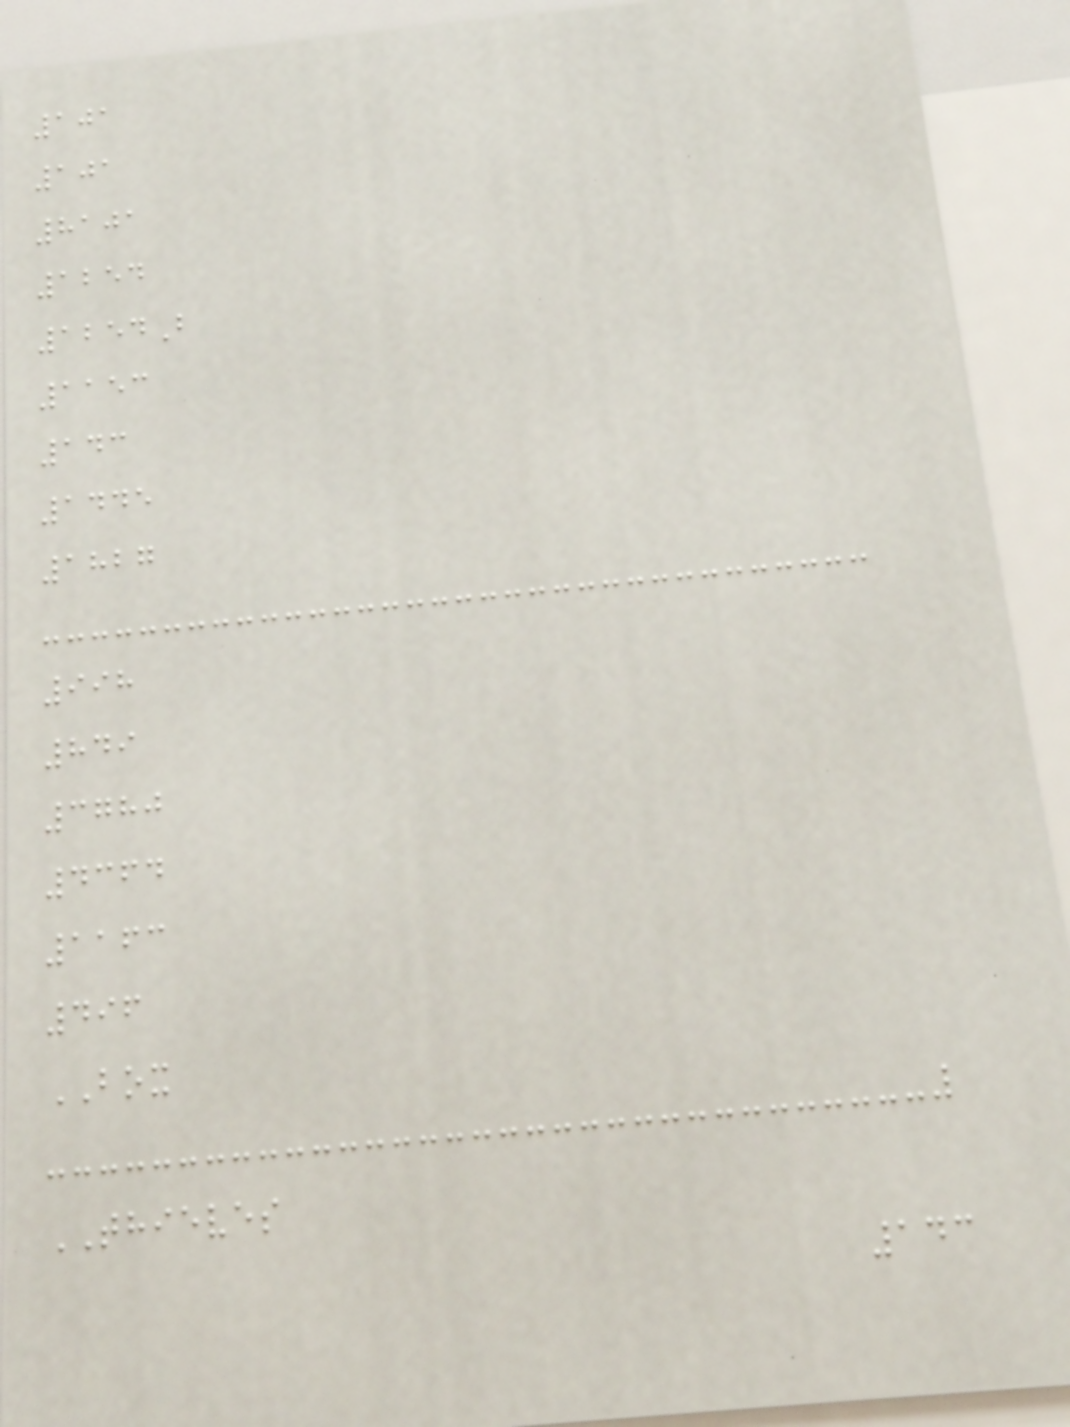101
101
8101
1254
1254B
1153
143
1445
1827
998
849
3780
4364
1163
496
BOX
THIEVES
143
